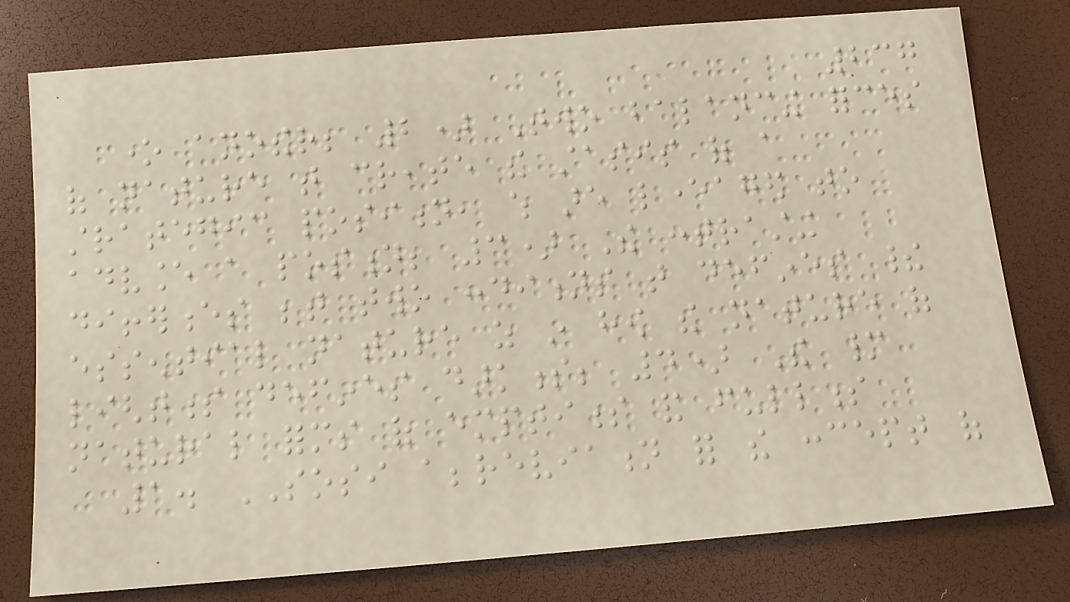237
one another; 2) Two balancing forces
of nature that create the stasis of a
strategic position, which are leveraged to
advance a postion; 3) The contrasting
differences between two conditions that defines their
essential nature as in how the nature of
lightness defines darkness; 4) The many
natural forms of emptiness and fullness
1. SOSI abbreviation for the concept of
